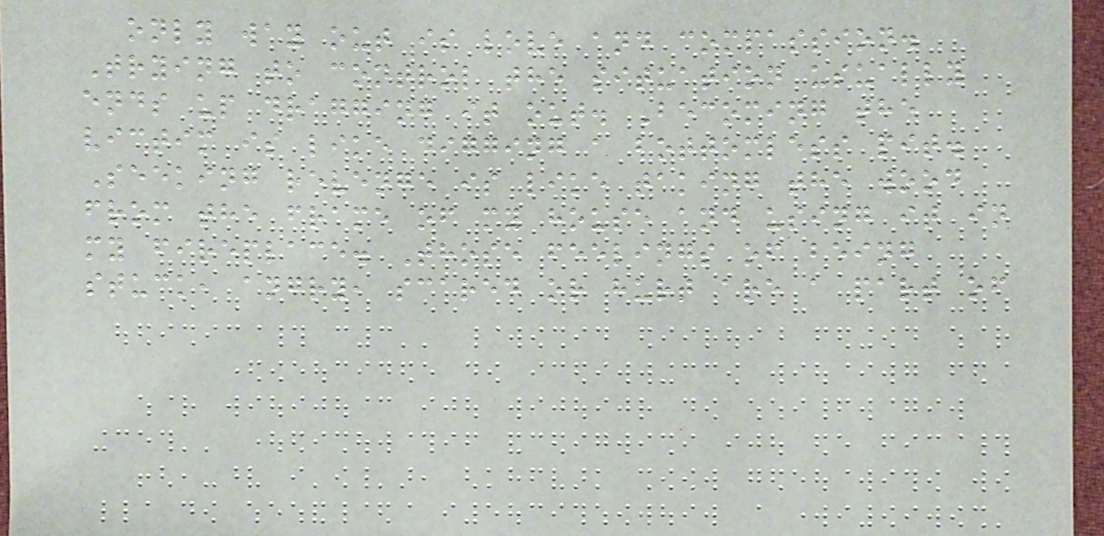only way out is love and compassion.
Trying to control the situation usually
ends up dragging it out. Becoming the
victim is like digging a bottomless pit.
Seeking revenge is like taking the wood
from the frame of my house and using it in
my fireplace. Those feelings of being
stuck, angry, scared or hurt are a part of
